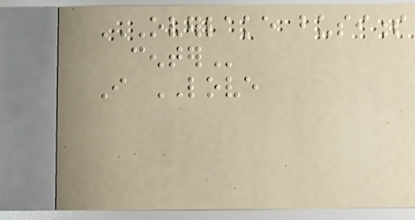OVERLAKE BUSINESS
CENTER
I LOVE
